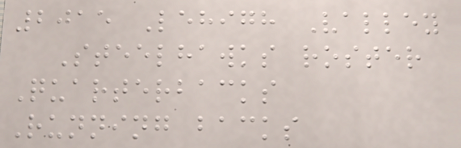2015 Lehigh Valley
Steelhawks roster
Quarterbacks
Running backs
